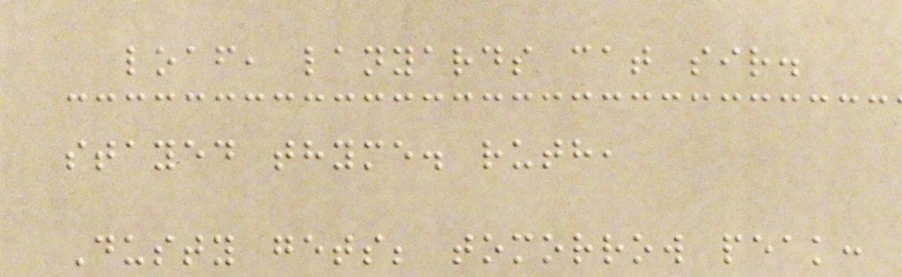loaf, lanyards cat sir.
stayed thyme. ruth,
Dusty gets; tomorrow peak:
